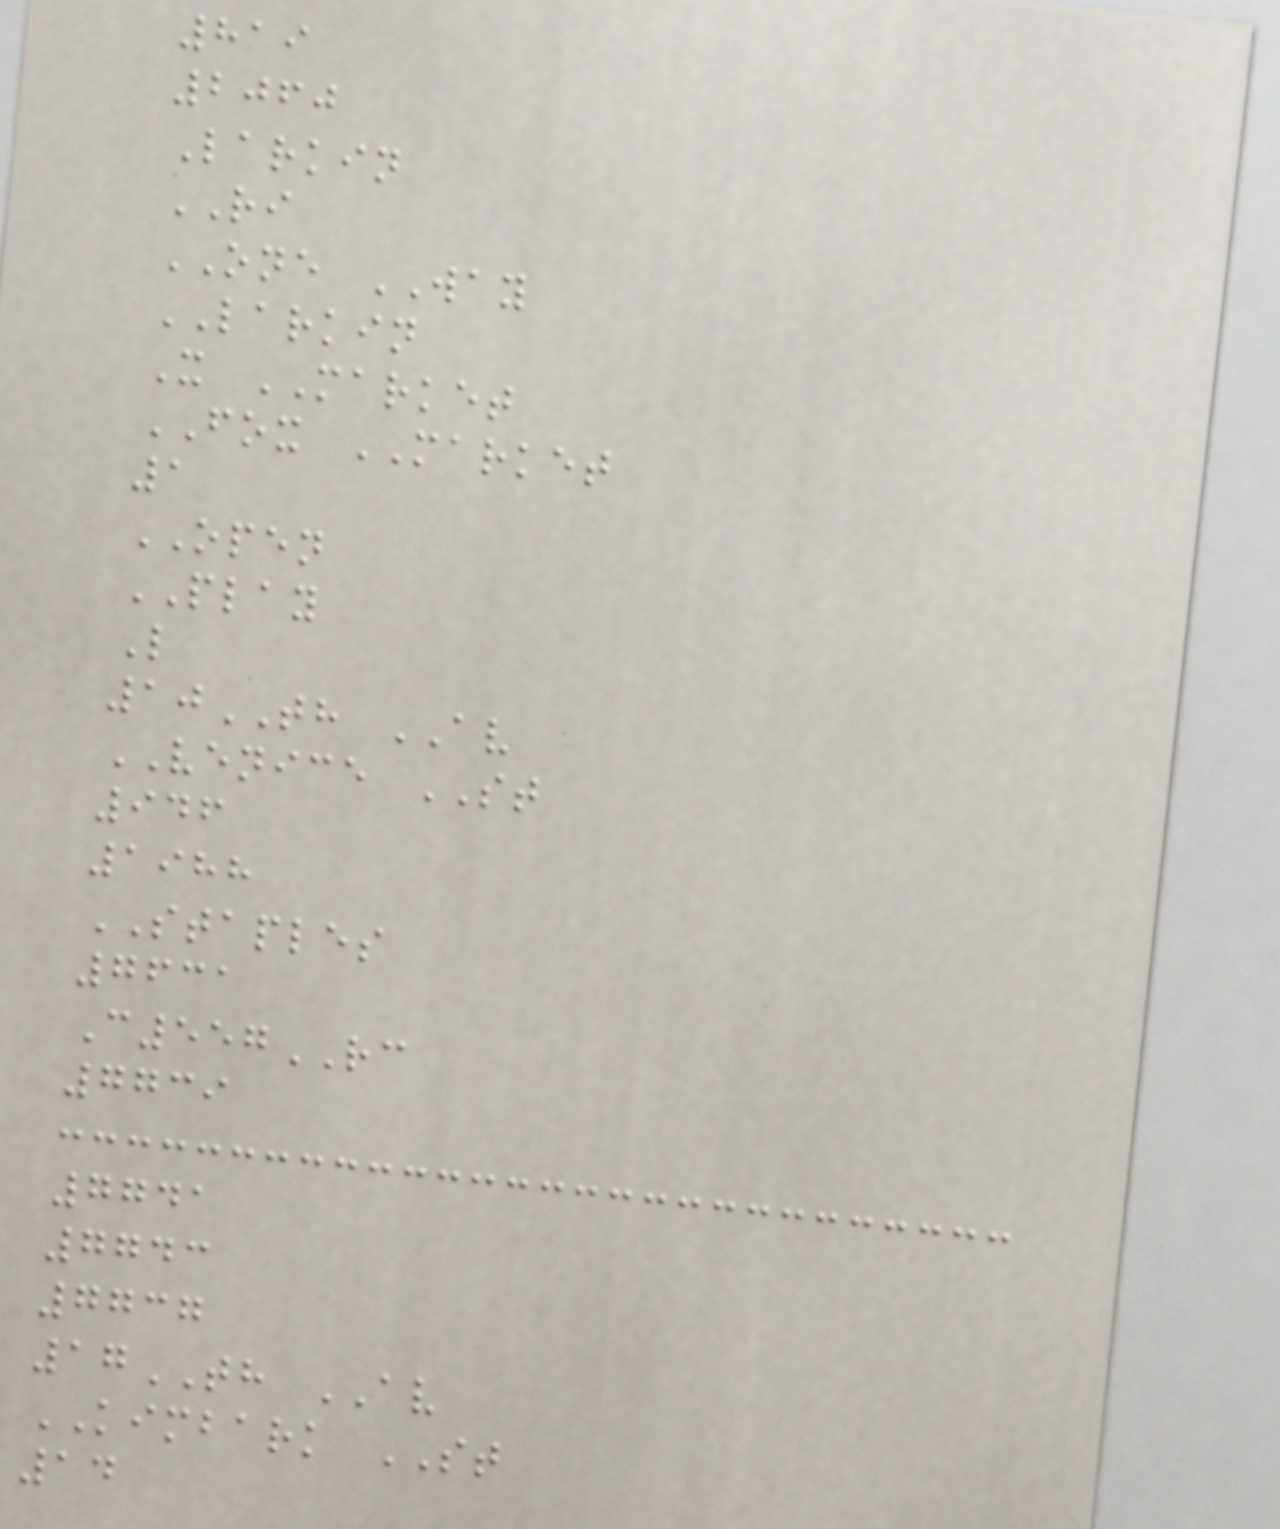819
2060
Larkin
RI
ONE WAY
LARKIN
X MARKET
FOX MARKET
1
OPEN
PLAY
L
10TH AV
VENICE ST
946
1988
STAPLES
7631
C557RC
7739
7741
7743
7737
17TH AV
KIMBARK ST
14
